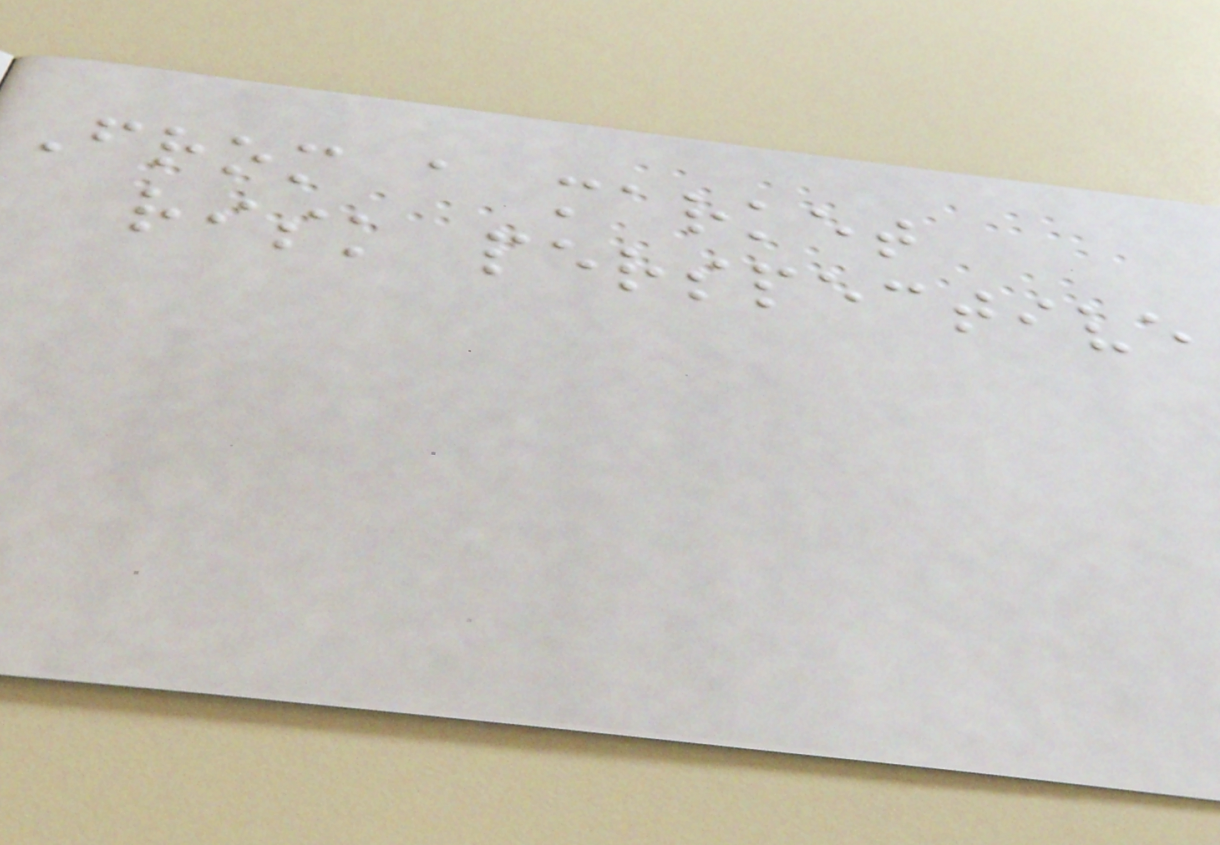From a market
risk perspective
